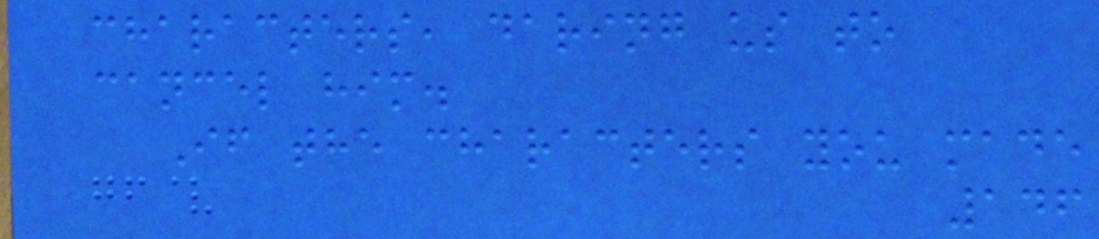characters, daring us to
cancel him.
If the characters you made
146
